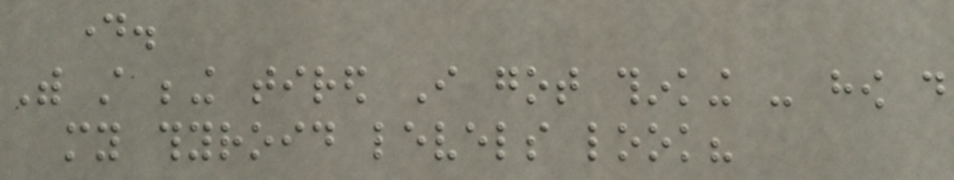day.
With still being tired I got thinking - how do
my thyroid levels look?
